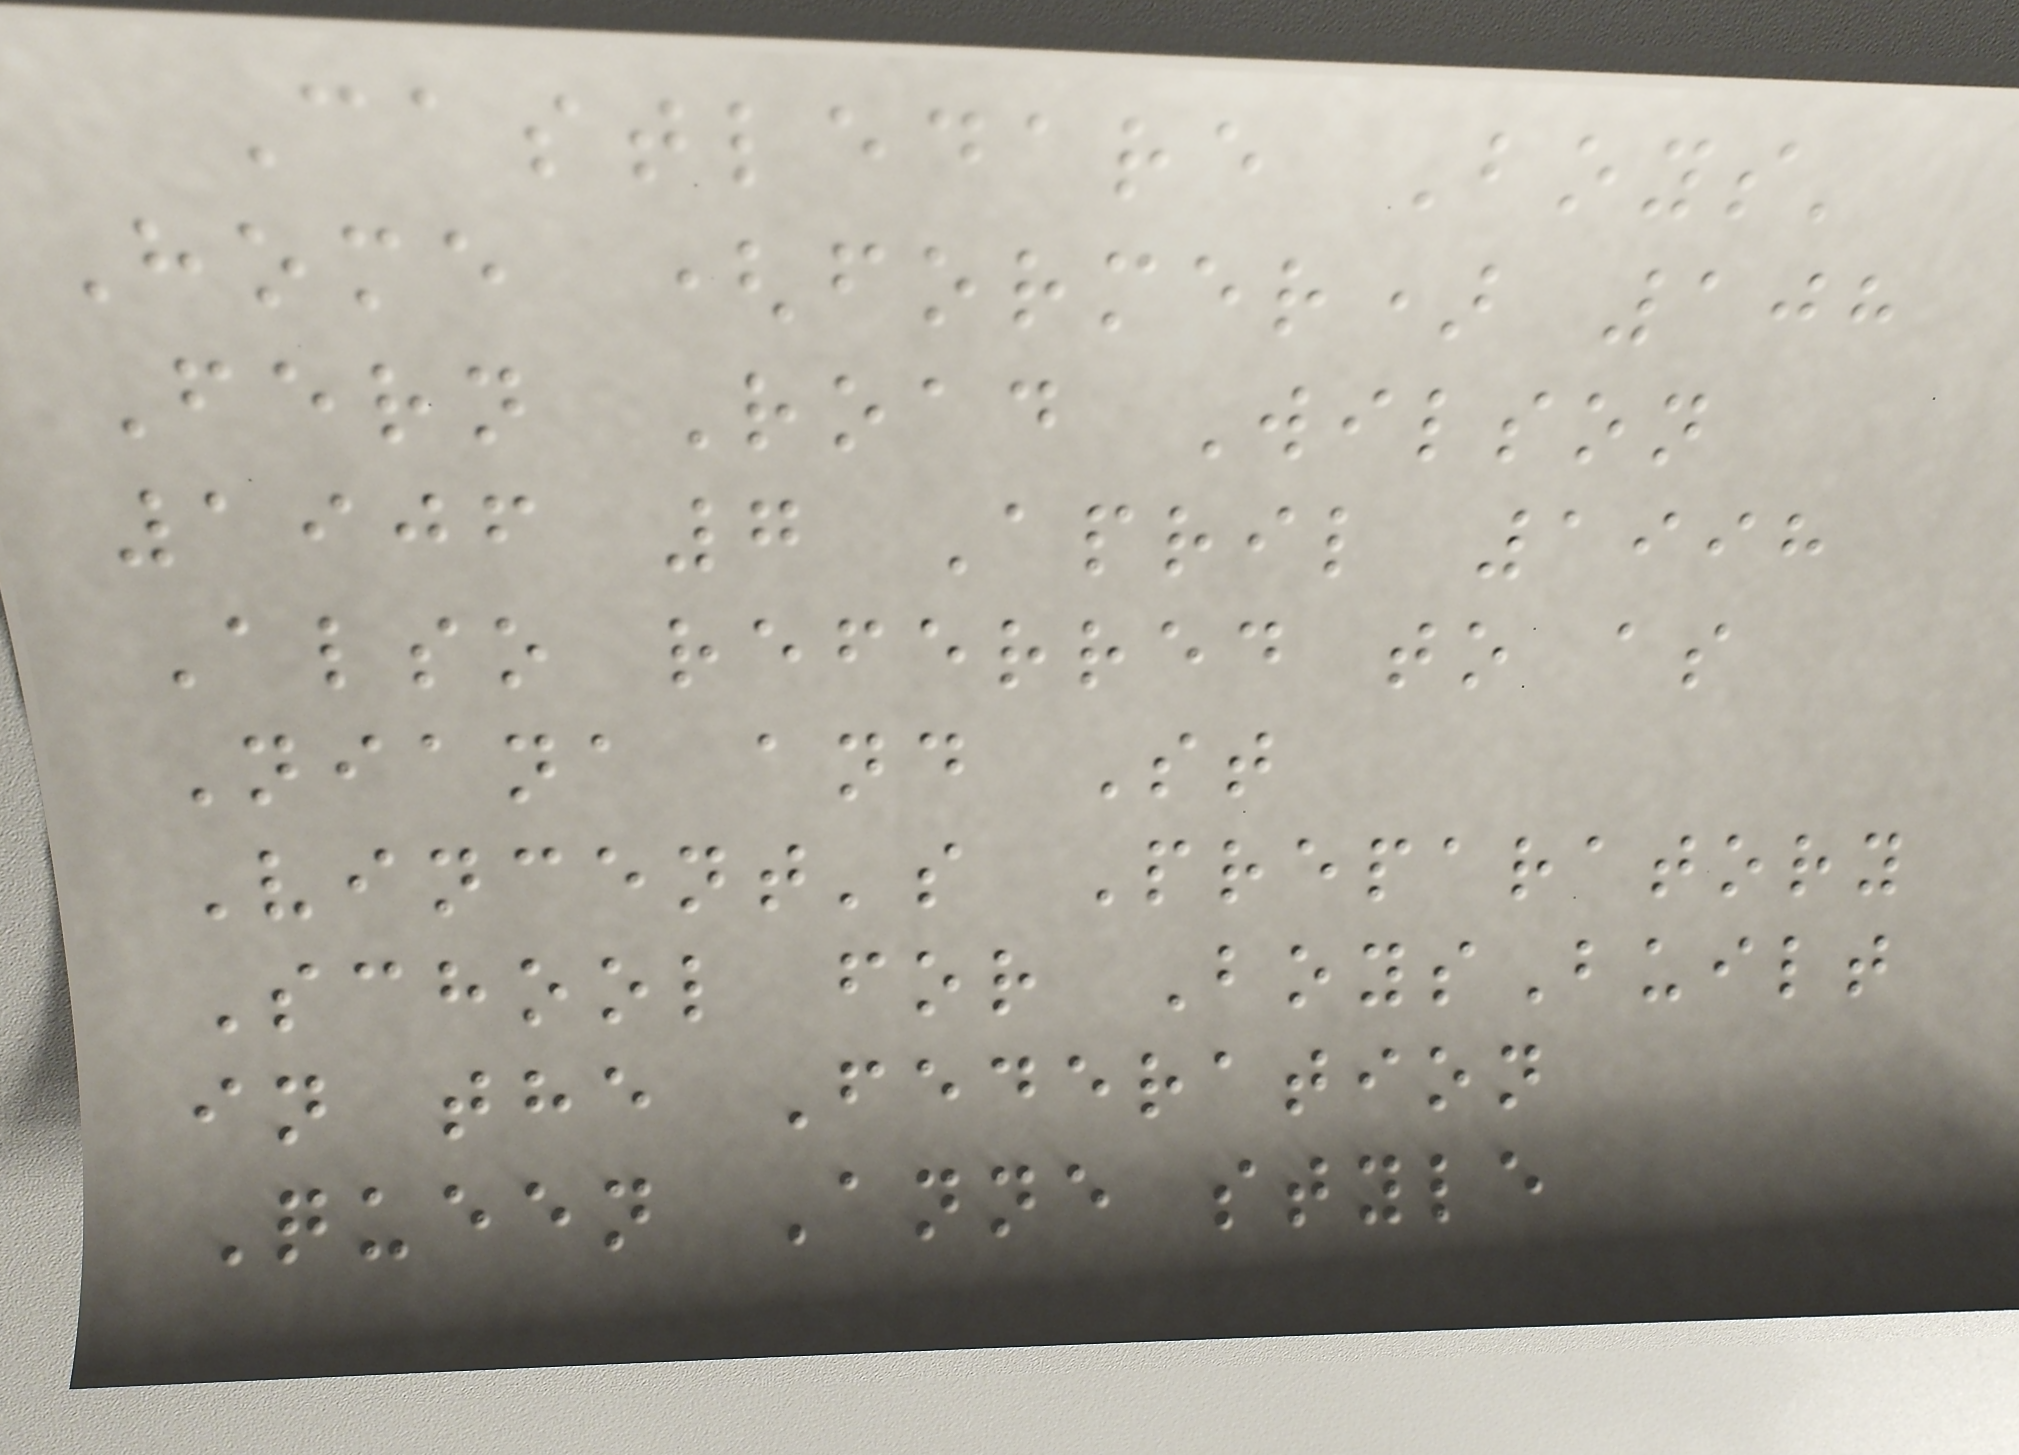Castledare Boys'
Home (former) 108
Fern Road Wilson
1906 7 April 1998
Also referred to as
Niana and St
Vincent's Preparatory
School for BoysBuilt
in the Federation
Queen Anne style
